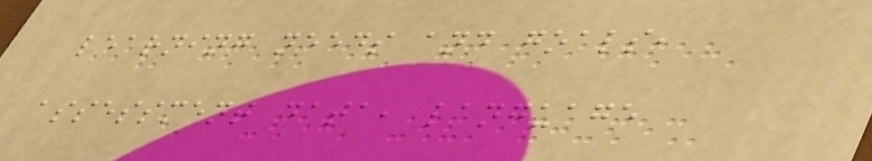learning needs and goals,
assessment data, language
